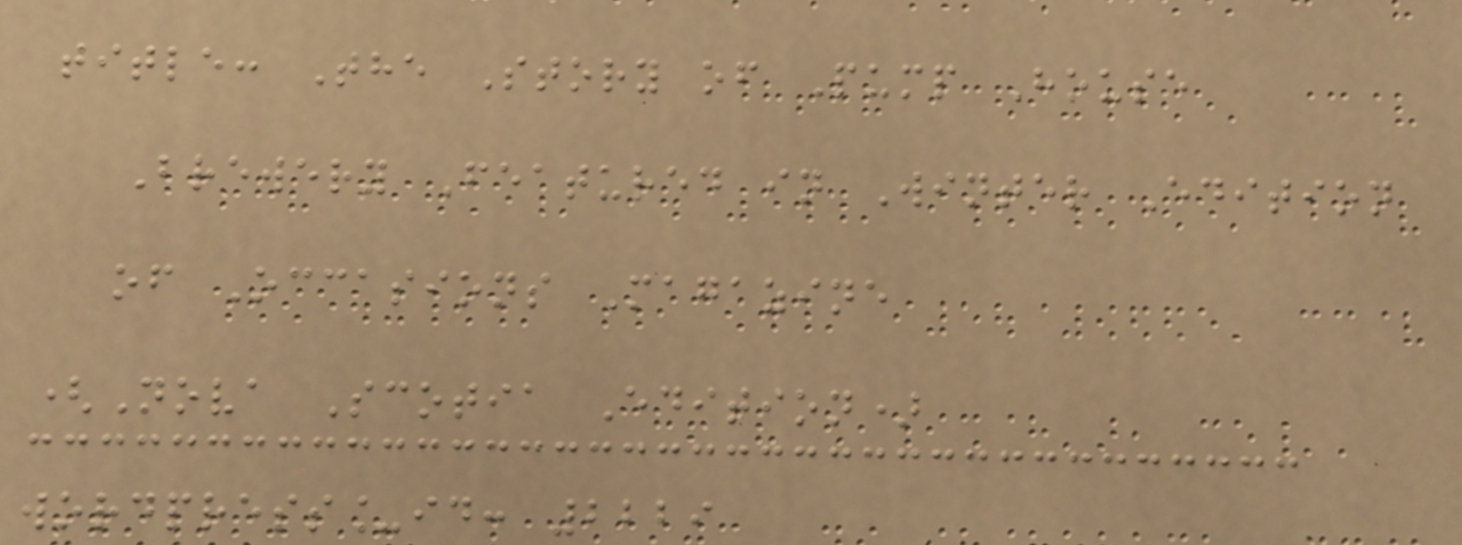title: The Story of Pump House
Brewery Featured in Winter Edition
of Occasions Magazine
(Nova Scotia Edition)
wordpress_id: 2229
